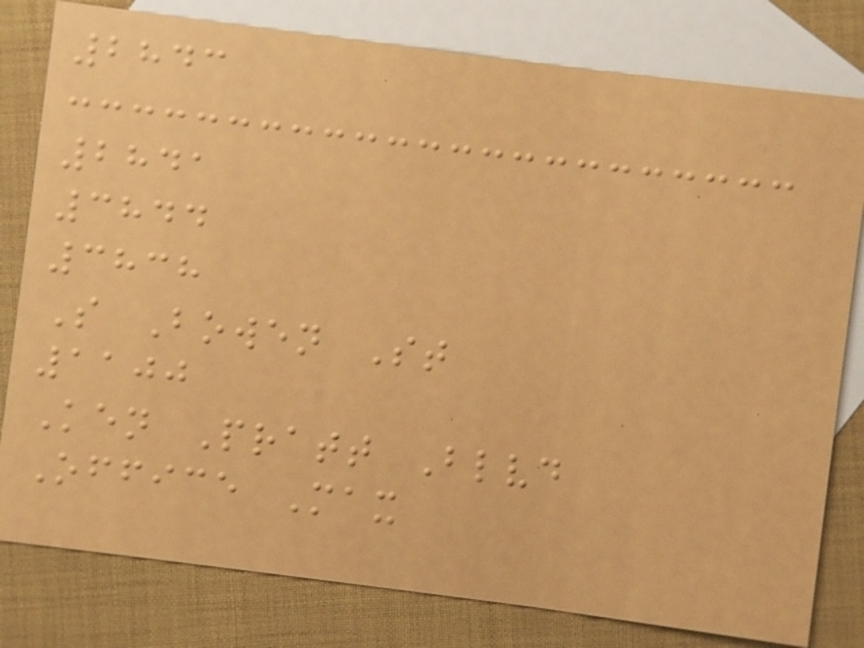2843
2841
3844
3838
S Bowen St
1100
Ken Pratt Blvd
Office Max
